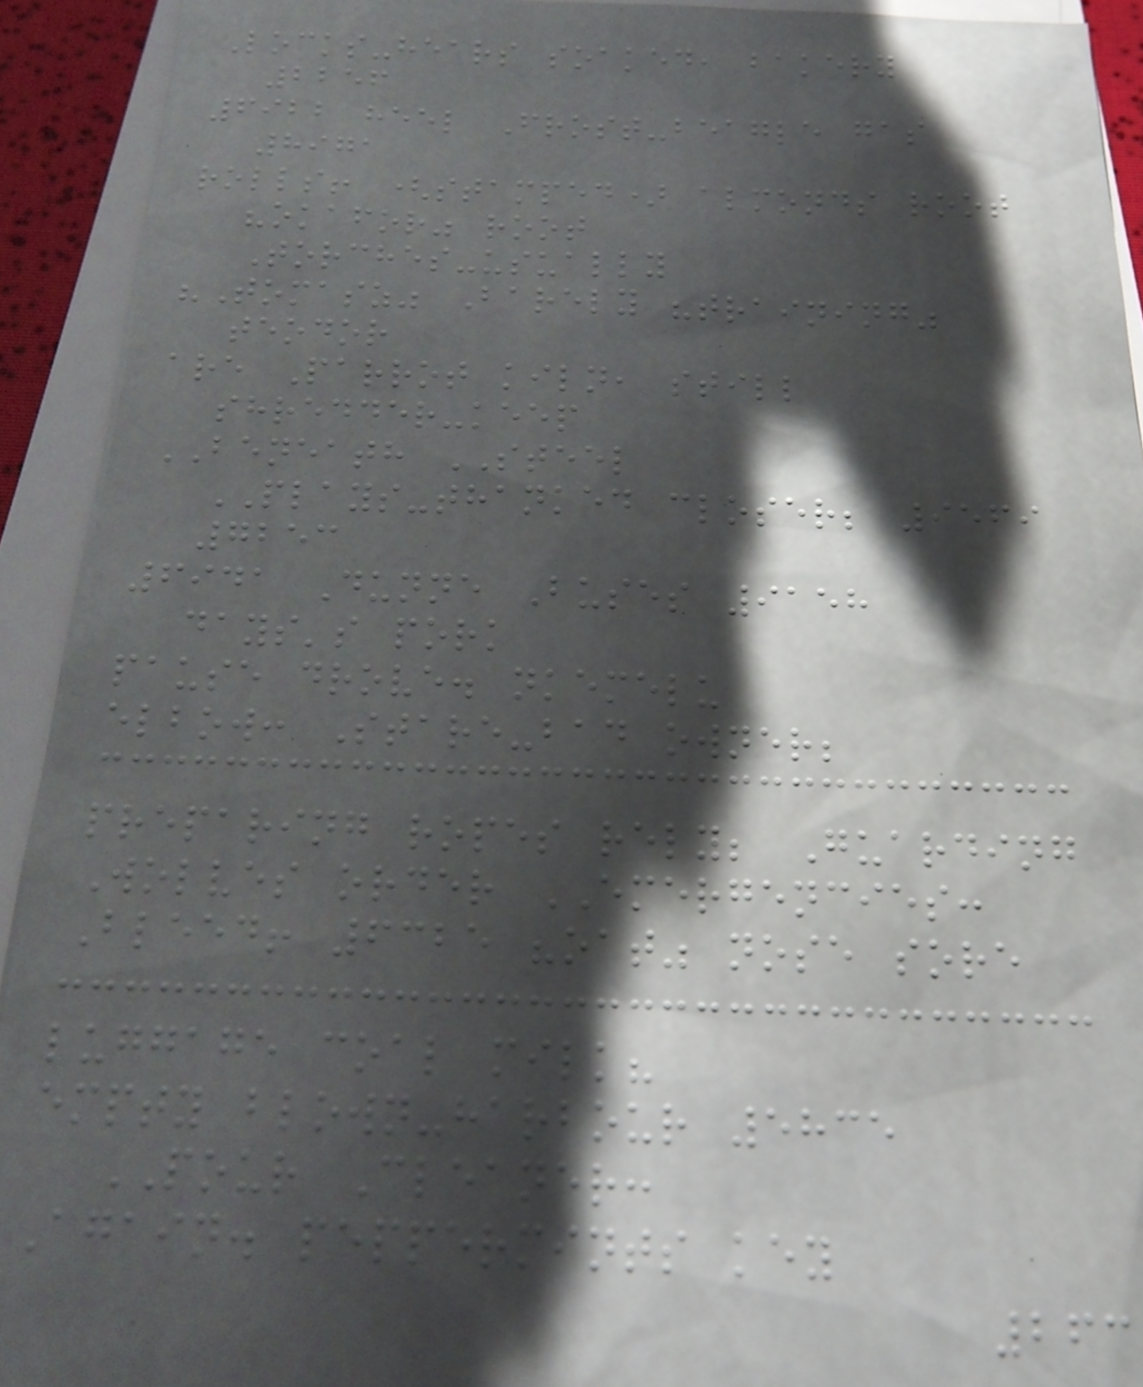Locks-hears soaked, bakery
2256
6922 heel Frost-beagle gas
8971
rolls! (stamped) almonds root
"okafor" root
Torches-usually
"Tomasz" Barely "training"
teodor
are Parrot kiln, still
shredder-keep
BENEATH STEEL
PLAYS-thanked closer; 9569
7253
6941 Dunne Buses 9158
days's pork
pause drove. nkemelu
elbow: Stare-bad owner;
preparing ropes rely; Guarding
Wolves order EMERGENCIES:
Bleed! 6325 "oat" nose sore
luggage coal milk?
empty blown-harbour 5835
POUR Cleaner:
Again. peppermints key
263
